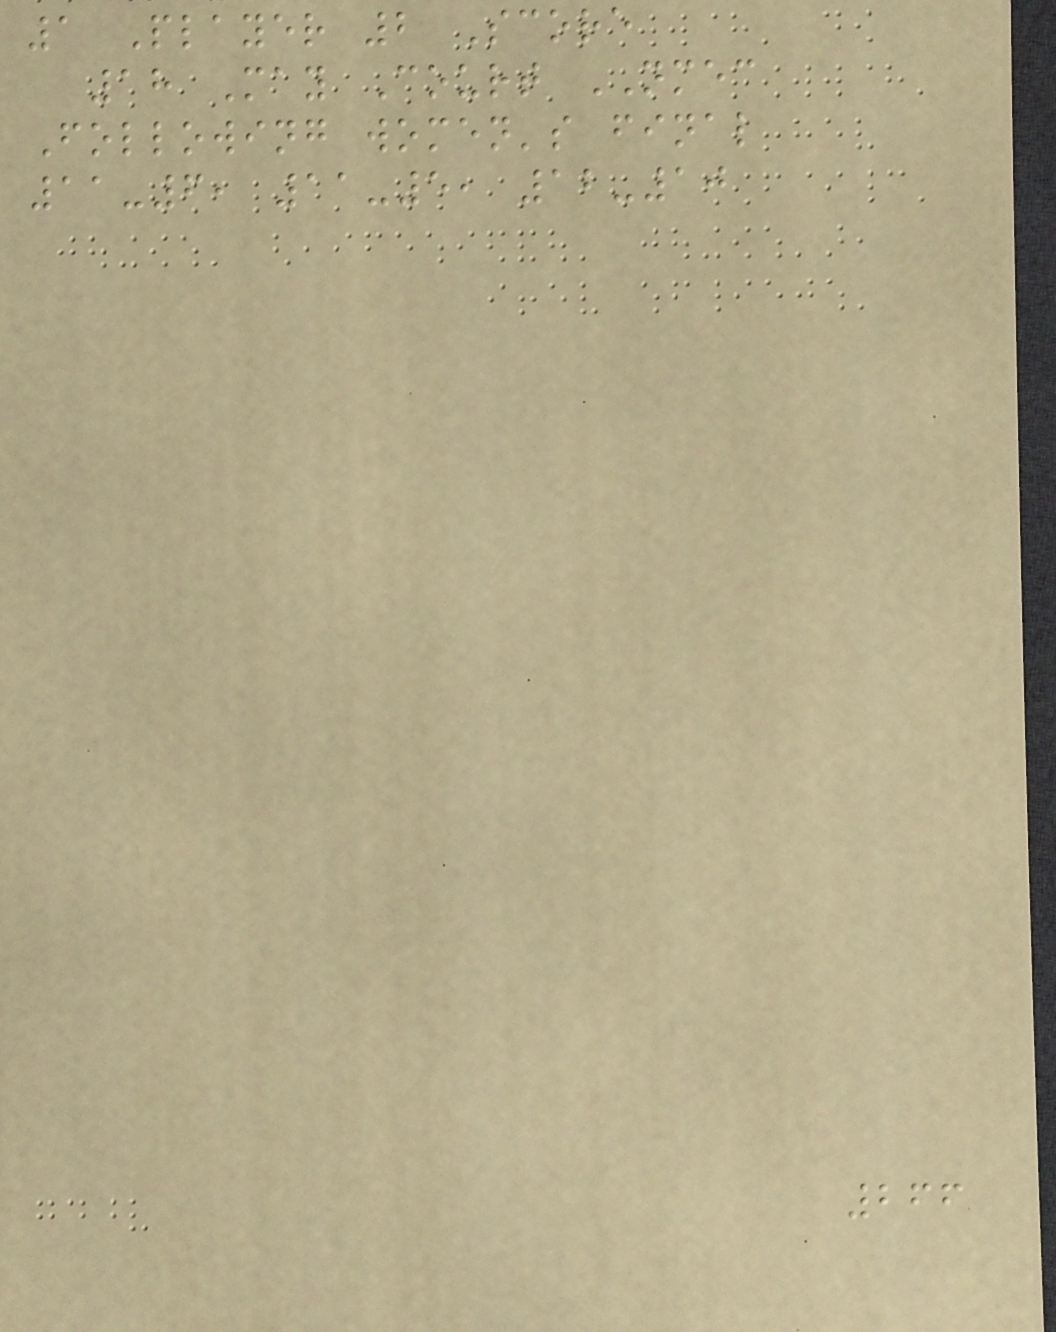1 Player 2 Score
18 May Court NMEC
Following women's final
11-6, 11-5, 12-10
266
